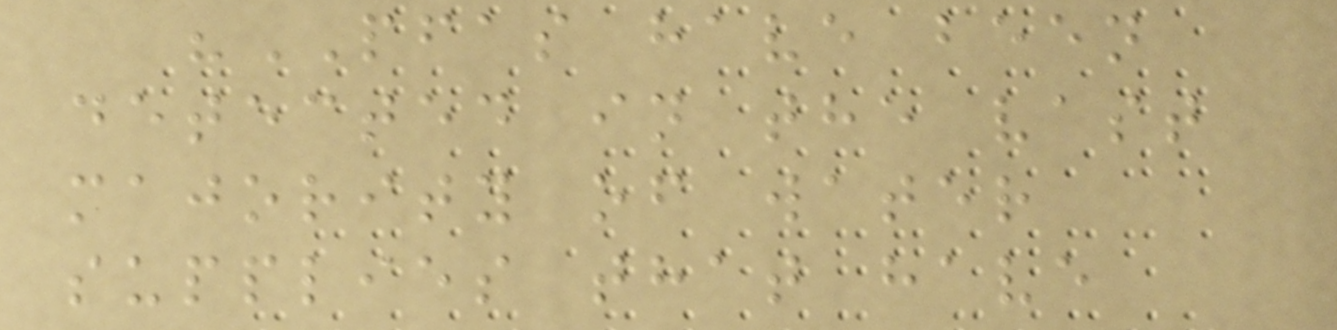"PFAS have been
detected in the vast
majority of water
supplies that have
